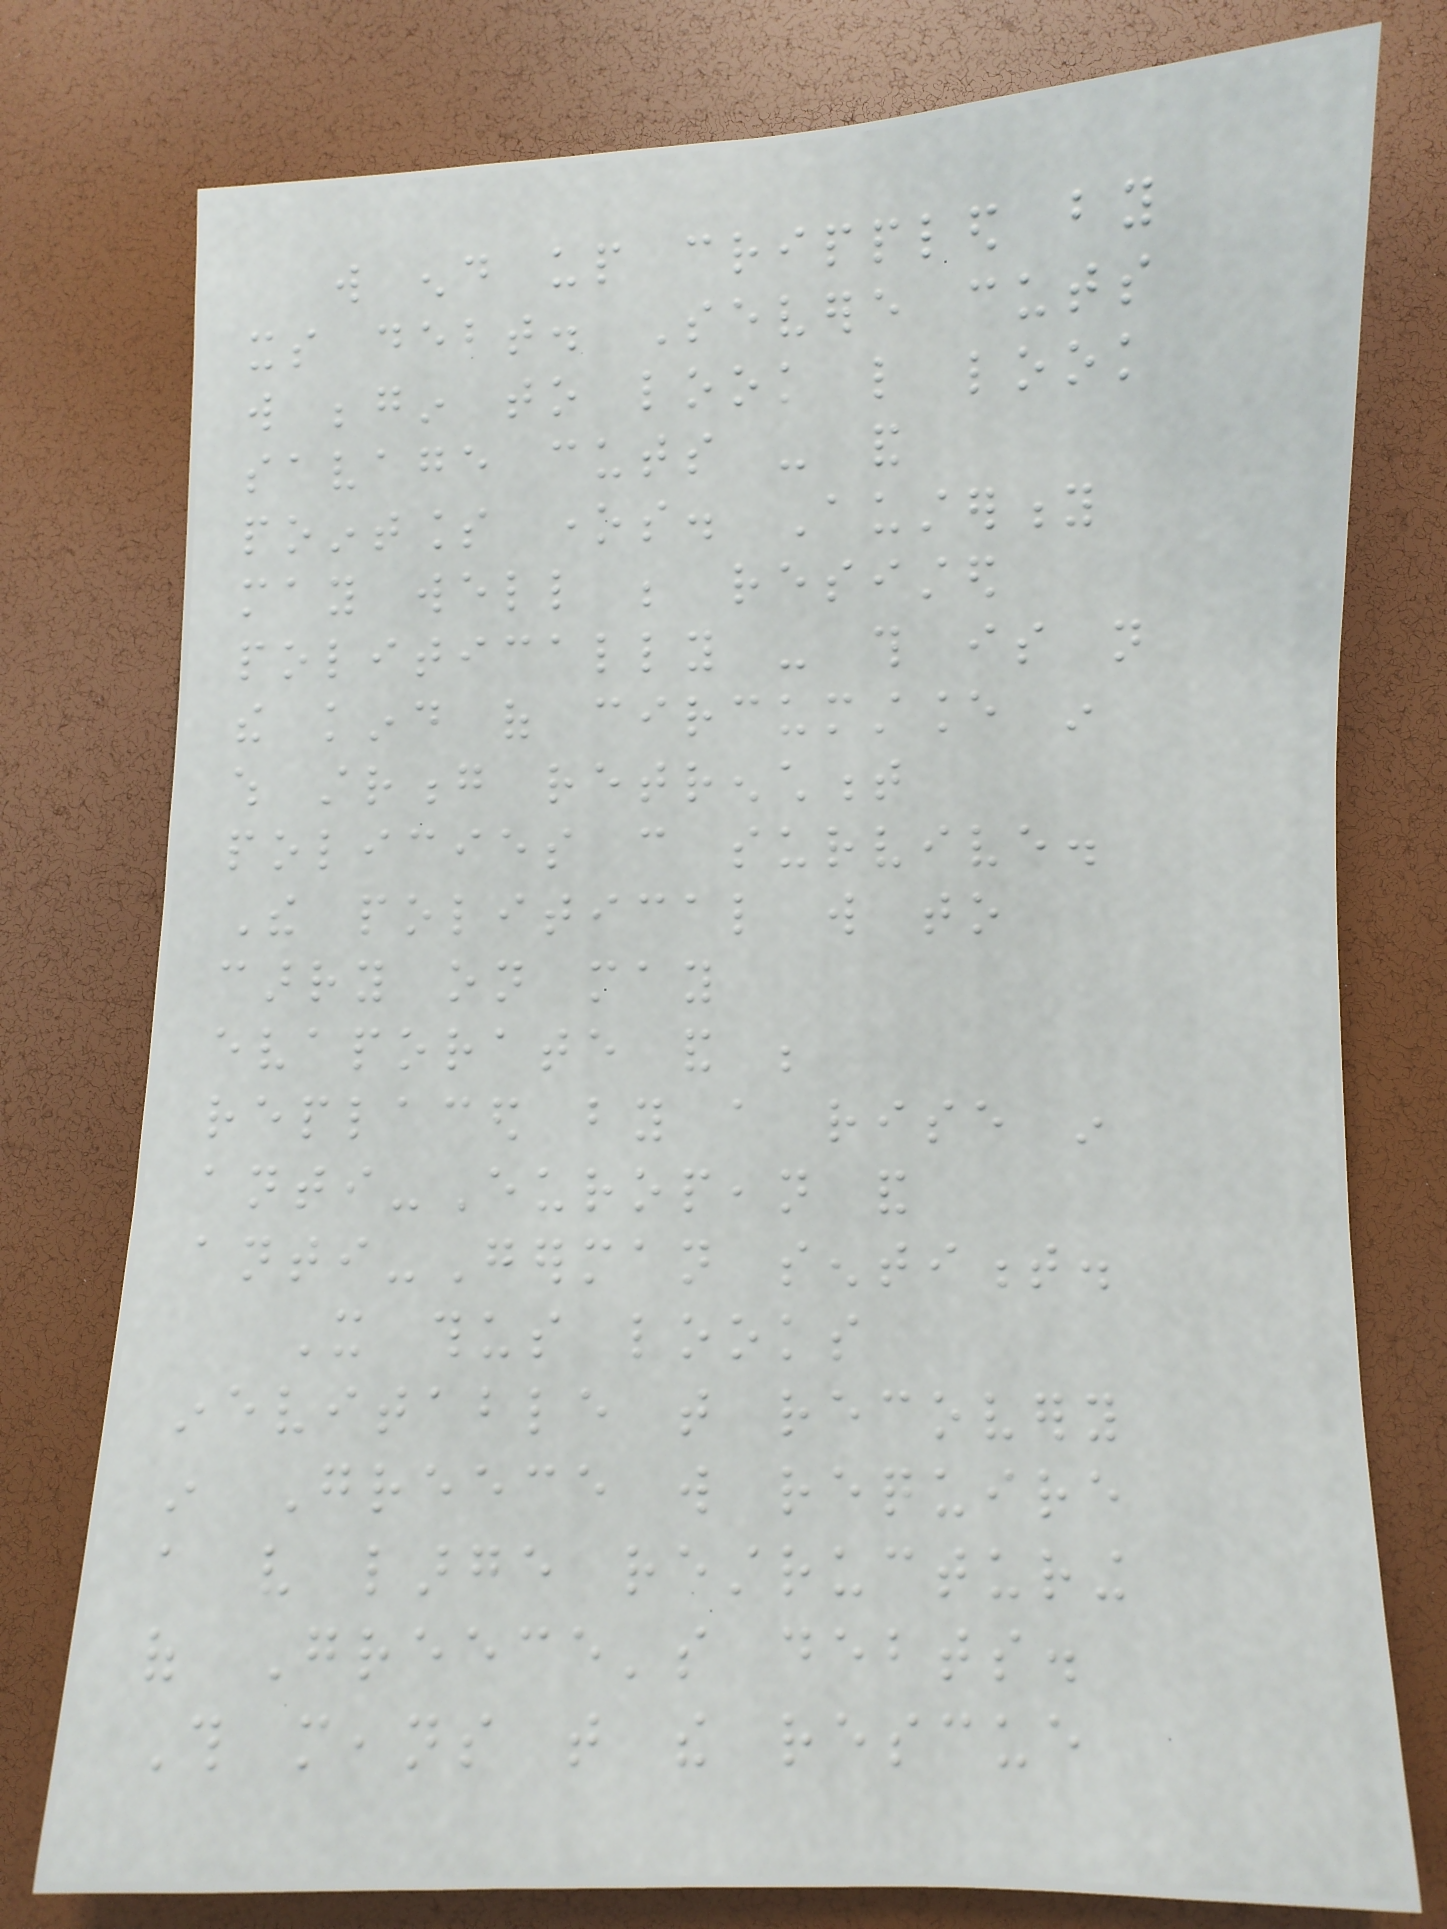will end up crippled by
its debt. Severe cuts
will begin to look like look
savage cuts - and
pointless ones. Austerity
may well be resisted
politically - this is not
the kind of circumstance in
which strong retrenchment
policies can survive.
The political will to
carry on may
evaporate and be
replaced by a rise in
anti-European and
anti-German sentiment.
It thus looks
inevitable that recovery
in Greece will require
a very large restructuring
of Greece's debts.
This means that the rescue
